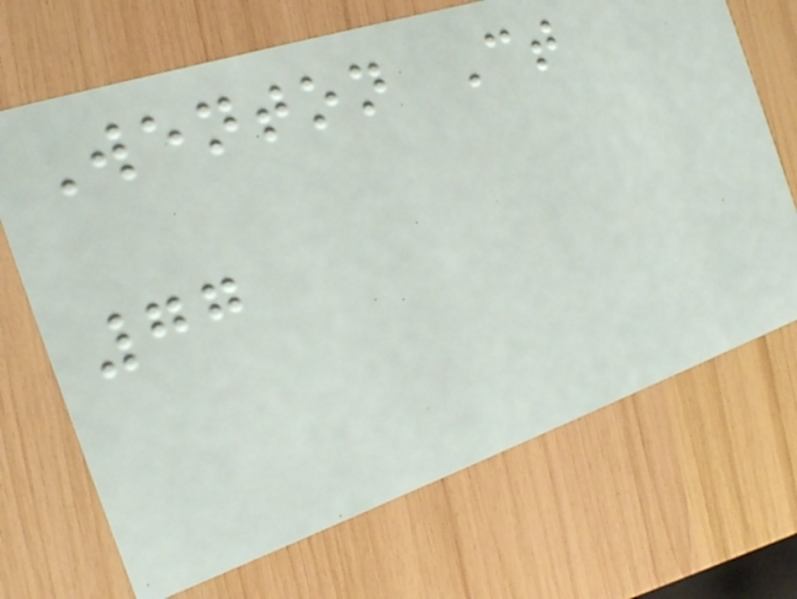Wenton Ct
77
